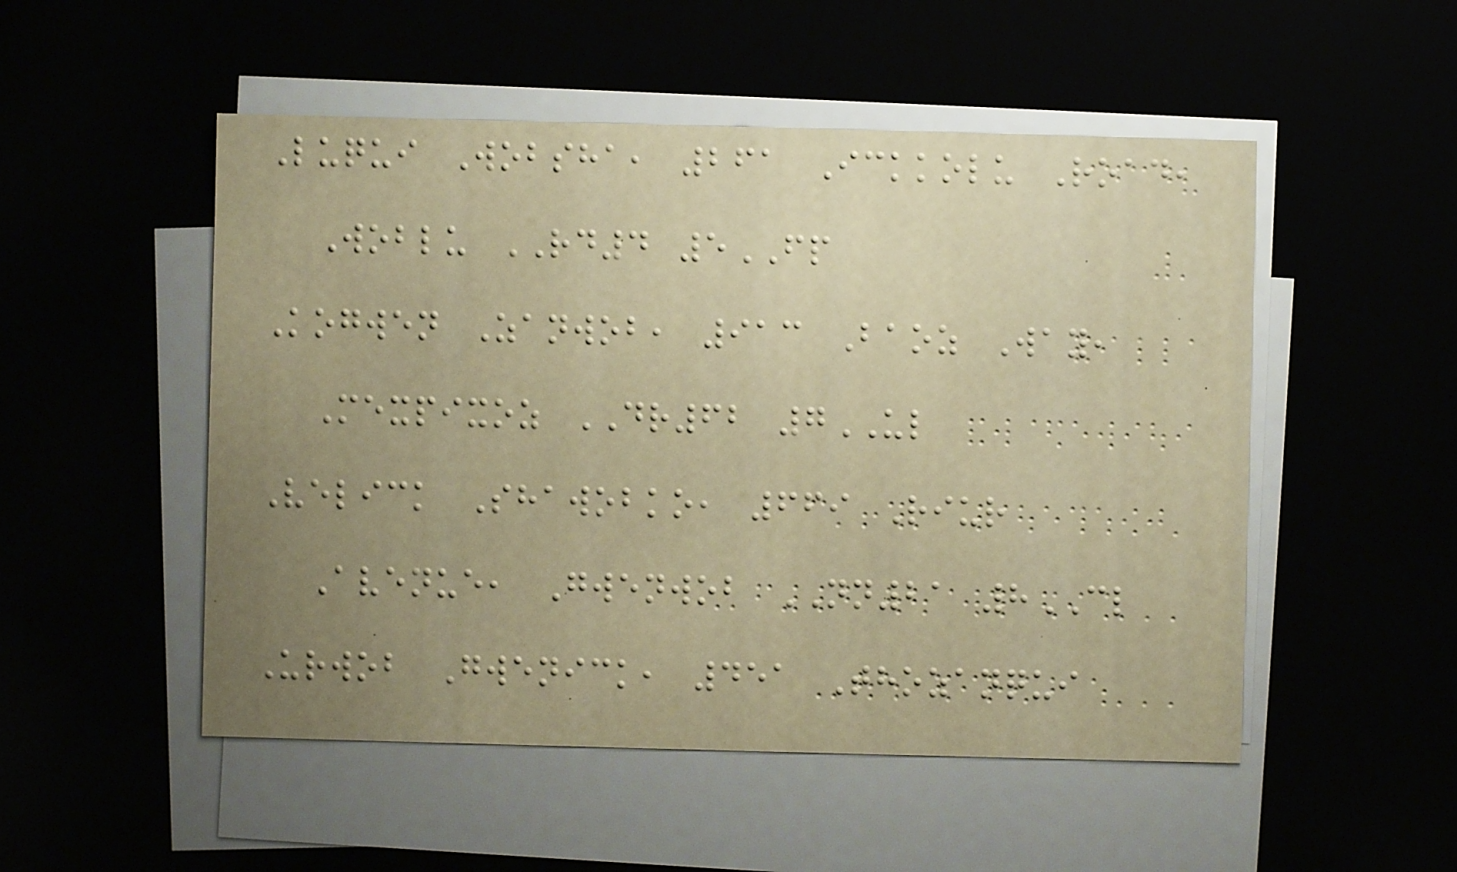Luqui Wobsha, 261 Ickkolu Road,
Woblu RD4 5FP
Kogwen Zanwob, 913 Baoz Way,
Mexpixoz DR62 7UL
Velick Shawobko, 669 Riur
Avenue, Gwenwob NN21 8CL
Urwob Gwenick, 451 Thozanqui
